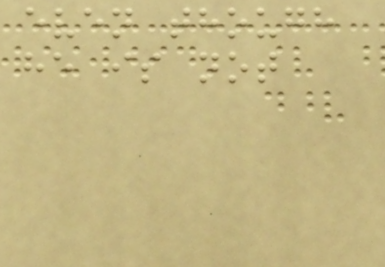even though
he is not
